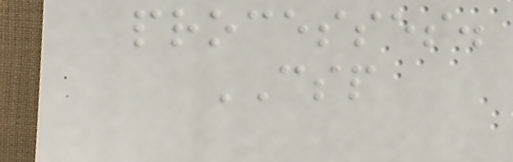processes.
CSP
